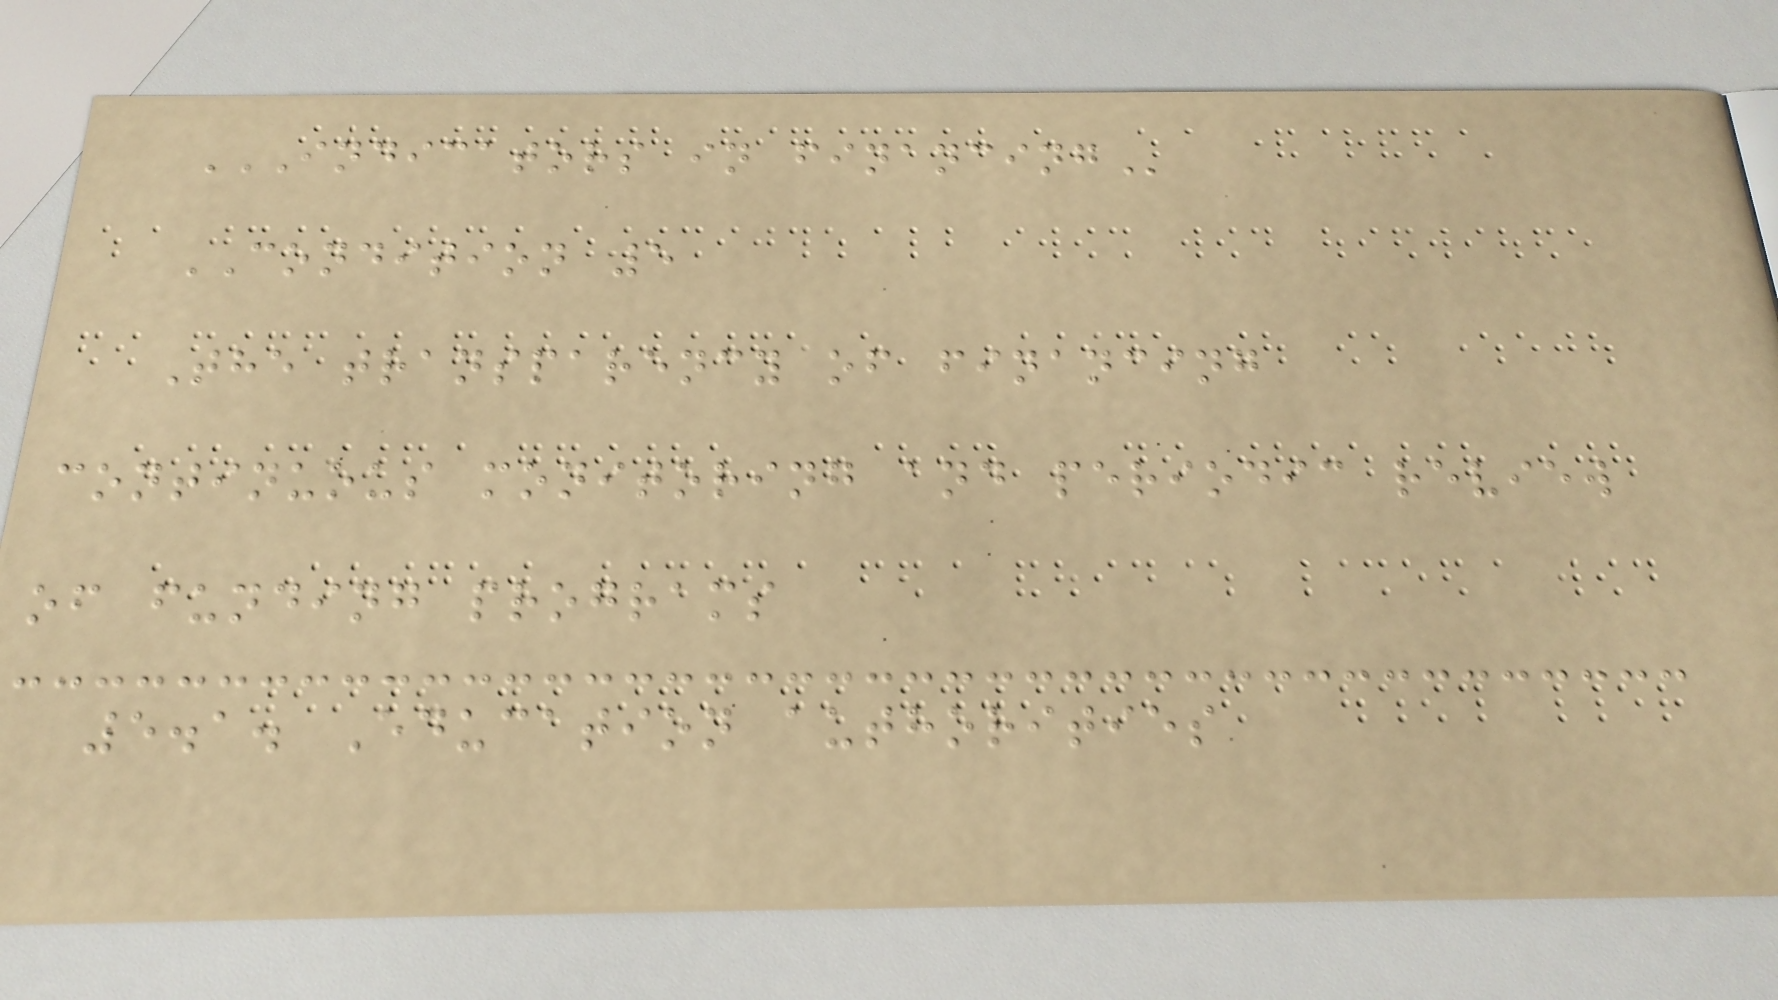INDICATORS IN FINANCING
CONDITION 5
The transparency of financing
continuous monitoring and periodic review
of funding programs
5.1. Education authorities
